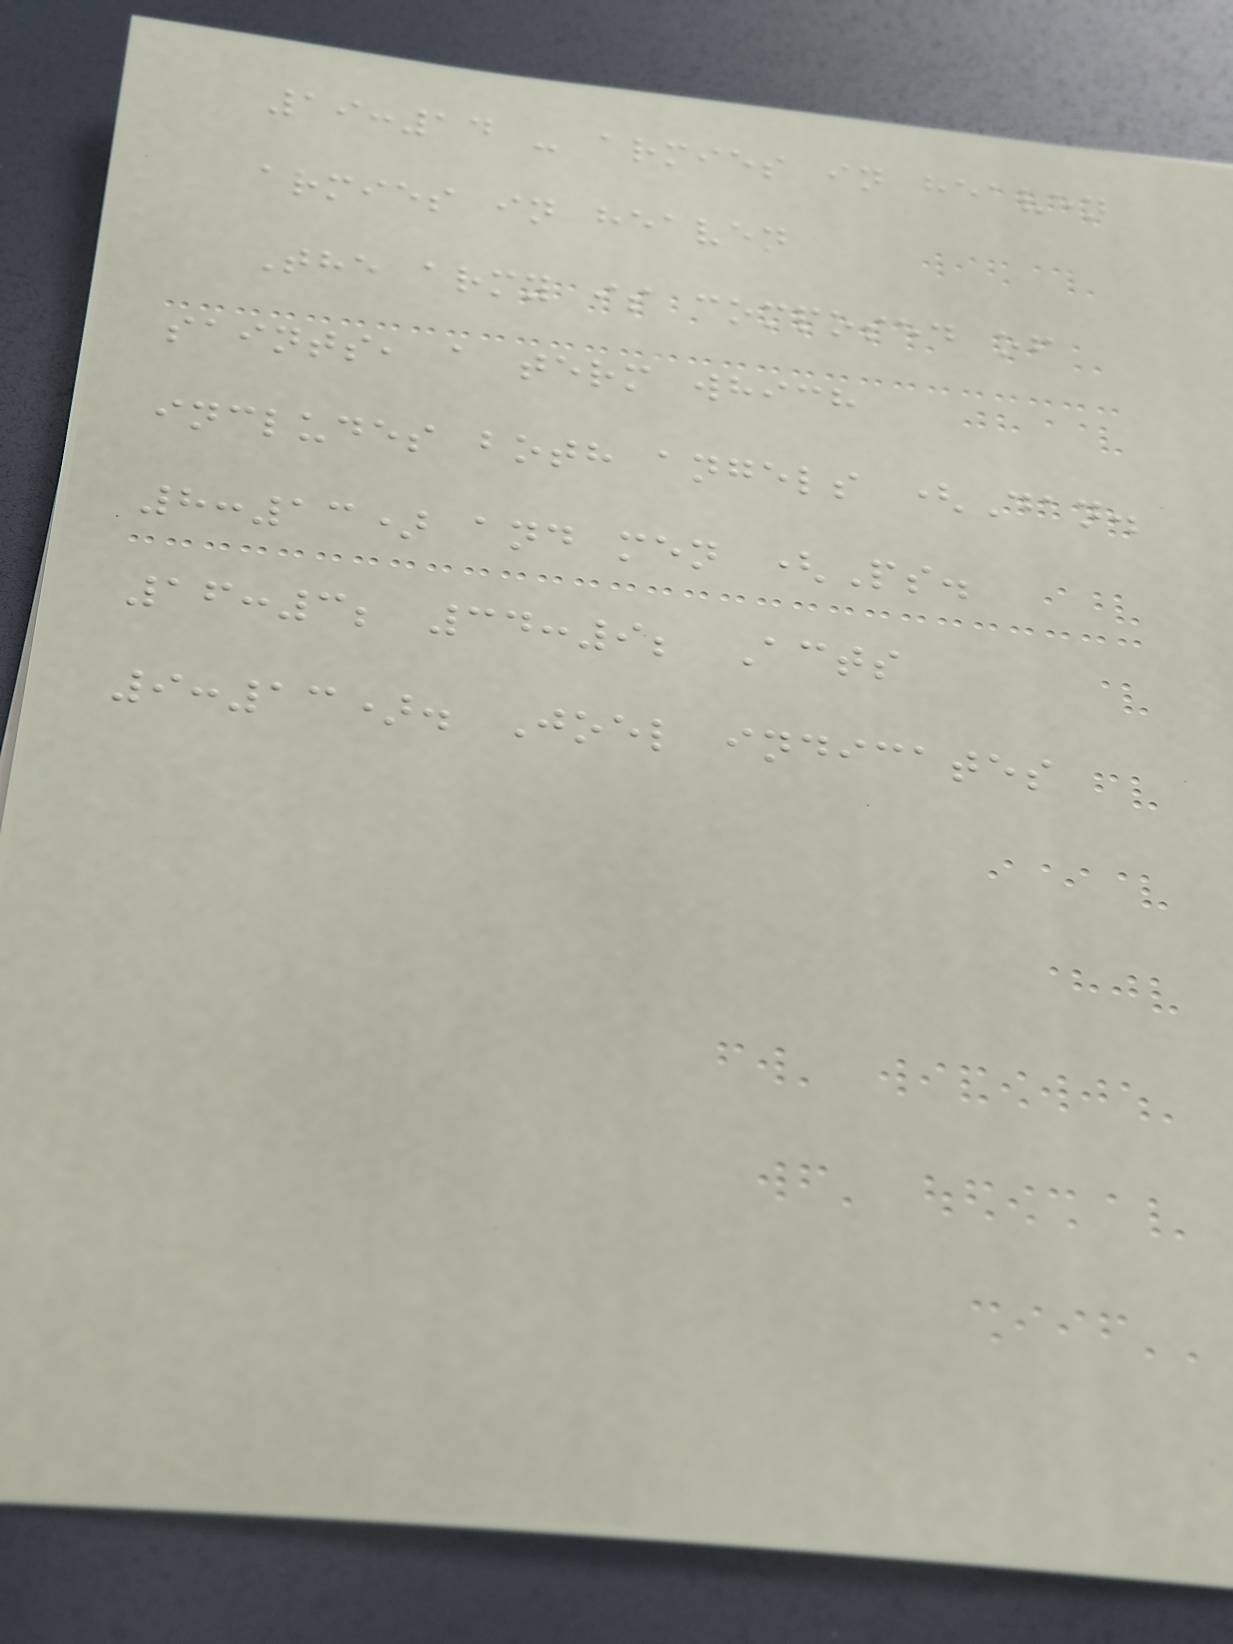19:14 - armies in heaven
armies in heaven
The army is composed of
saints, a term which
includes both angels (Dan.
8:13) and men (Ps.
16:3; 34:9; Acts
9:13). Joel indicates
